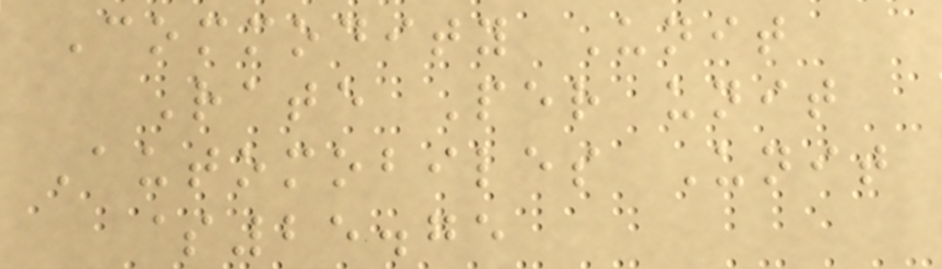Commodity Unit
Rate Per unit
Automobiles Unit
$25.75
